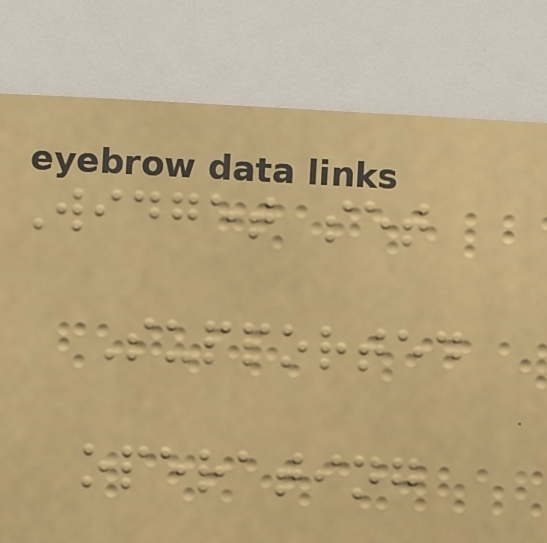Widget set
Supported
operating
